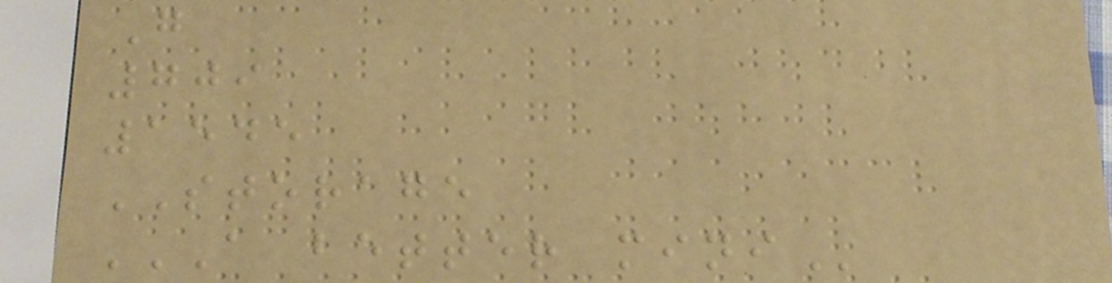G
709
1545
STORAGE
A BETTER MINI
